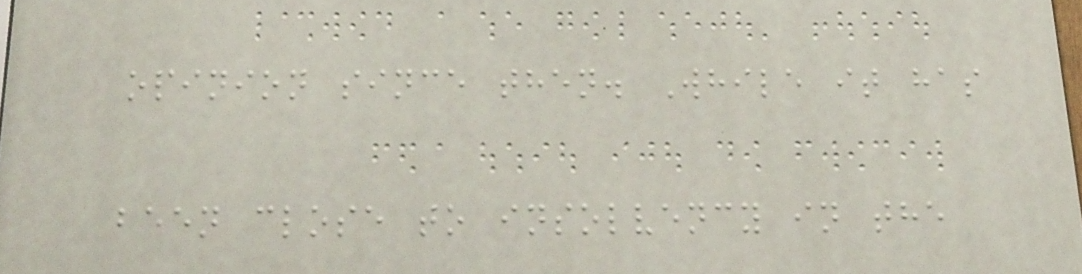opinion since then. While it has
been close to insolvency in the
